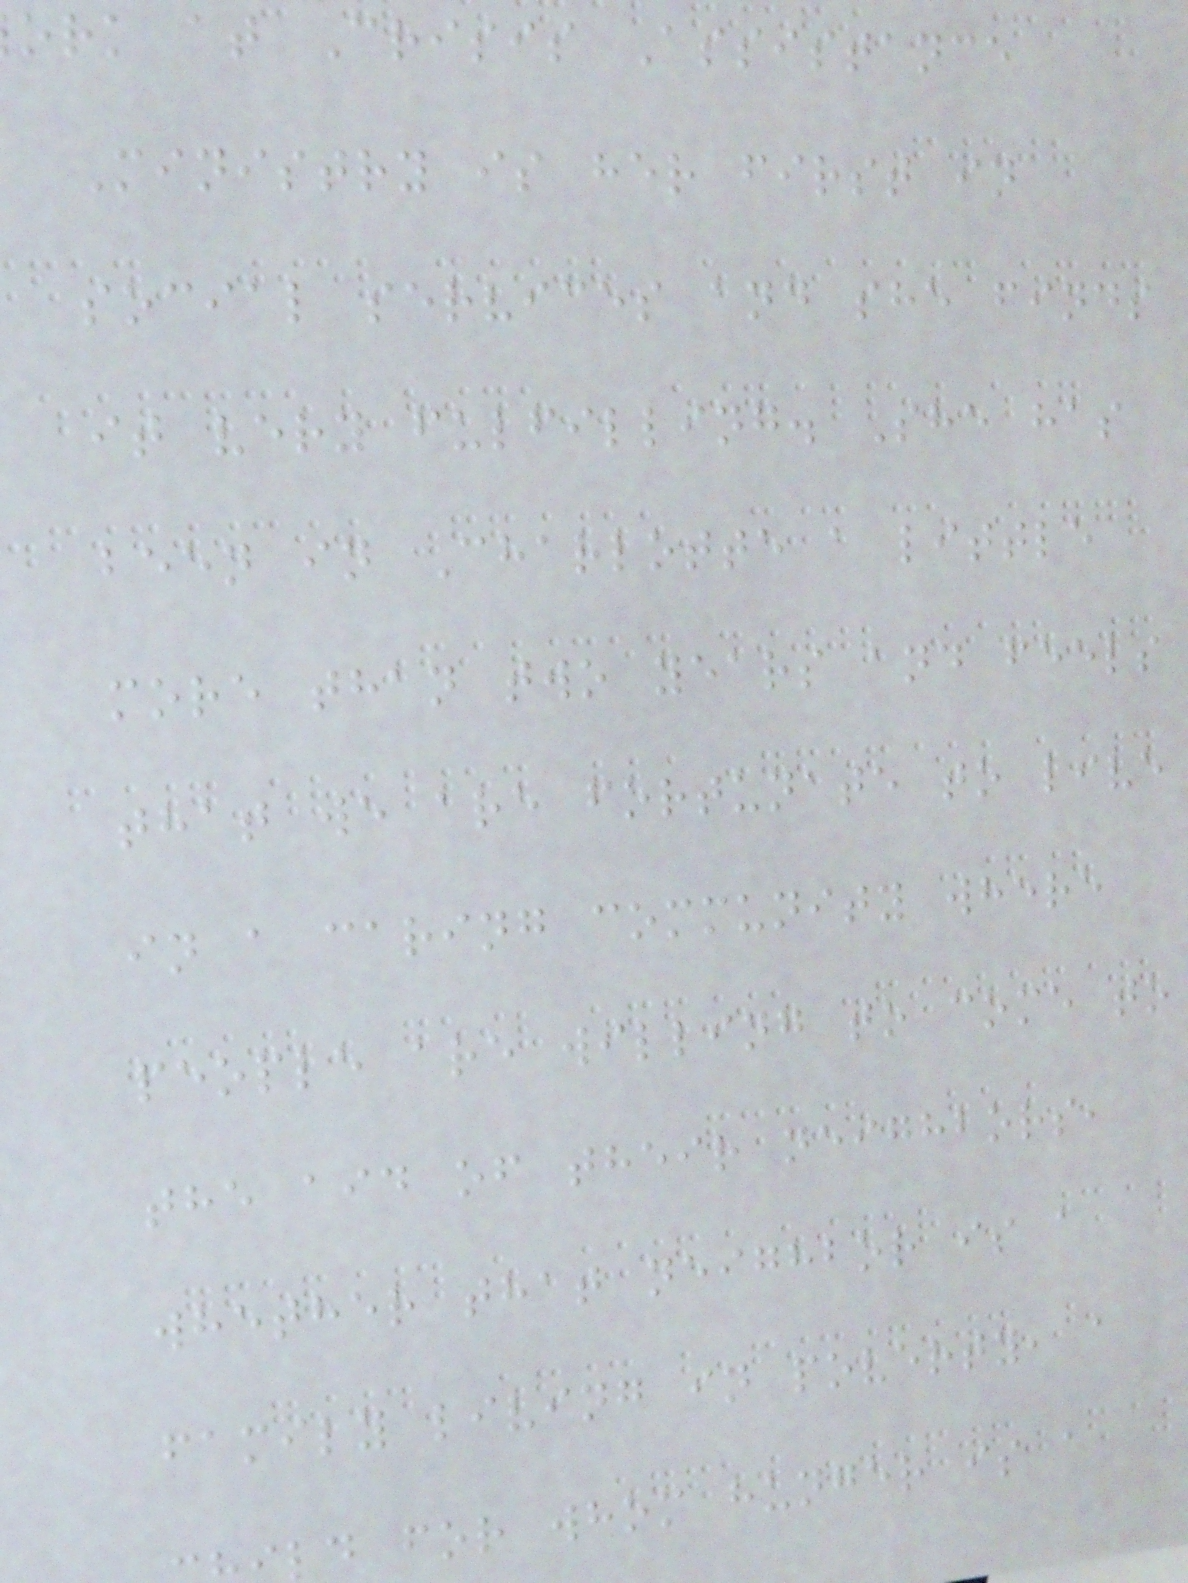ork at Crisis Assistance
Ministry is her first in
social services and she finds
it very fulfilling. She has
been in Charlotte a little
more than two years and feels
that we are fortunate to live
in a caring community where
people are willing to come to
the aid of their neighbors,
whether that neighbor is a
family living in poverty, a
ld for whom hunger is a
